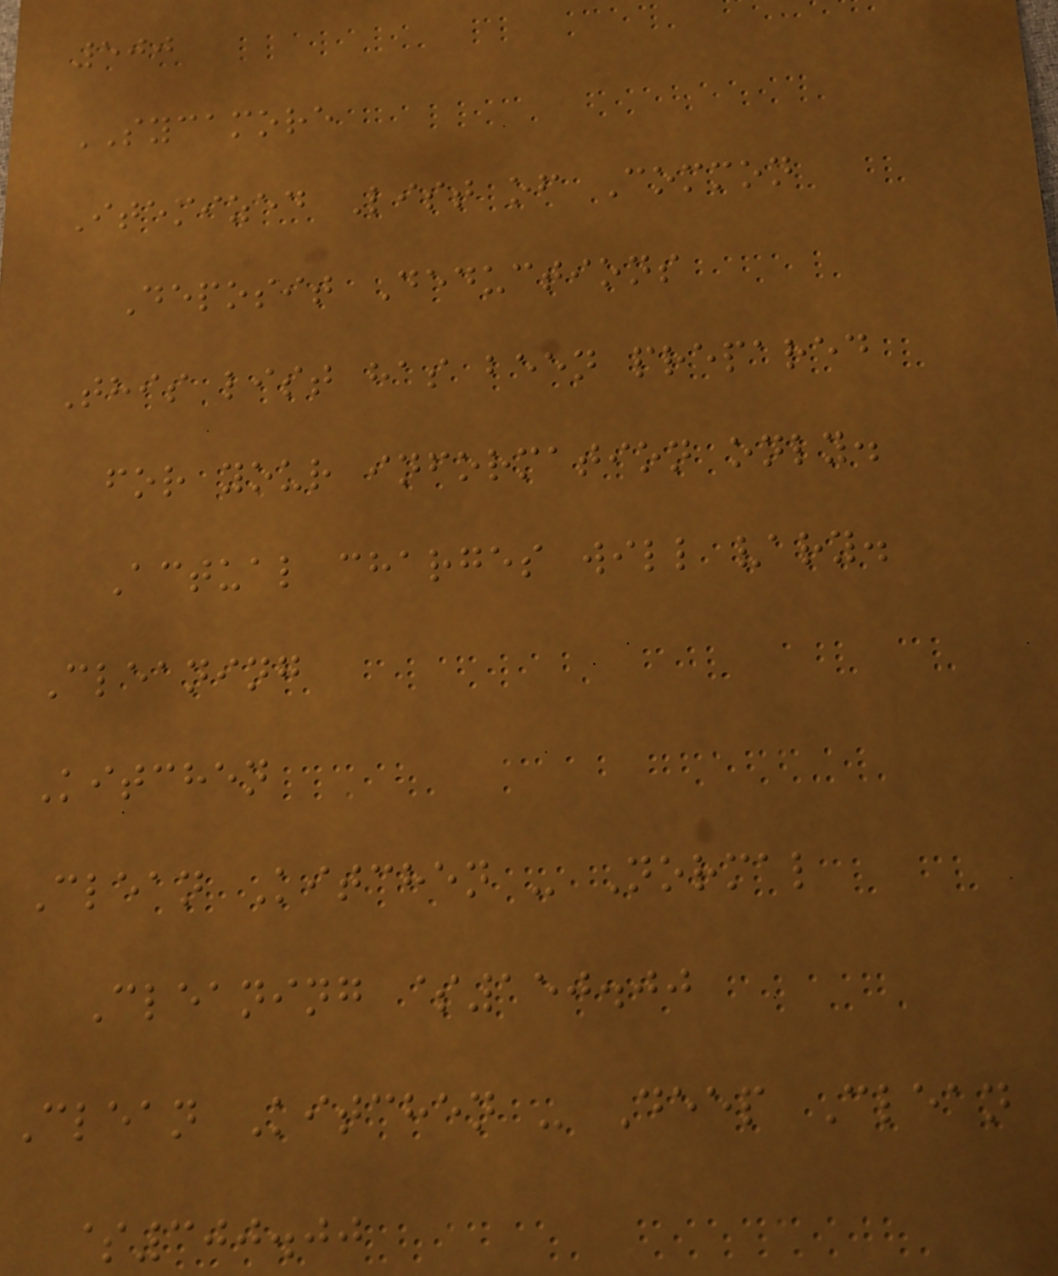500
SYCAMORE
Itemized List of Common
Deposit Deductions
This list has been prepared
for your information only.
Actual charges will vary.
Cleaning
Kitchen
Clean Kitchen - Normal
Cleaning $150.00
Clean Kitchen - Deep Clean
$300.00
